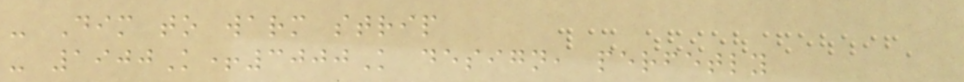- Dim to warm strip
- 1900K+3000K design, perfetly
